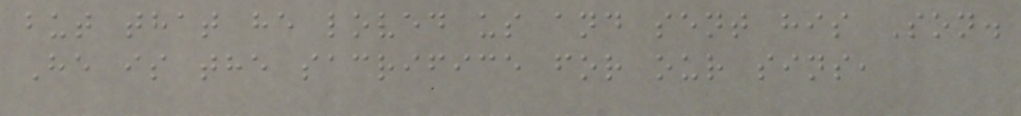but that he loved us and sent his Son.
He is the sacrifice for our sins,
